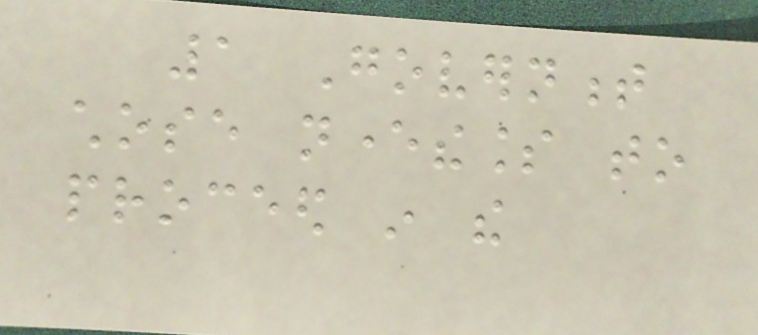1 Government
chose nevertheless to
proceed in the
